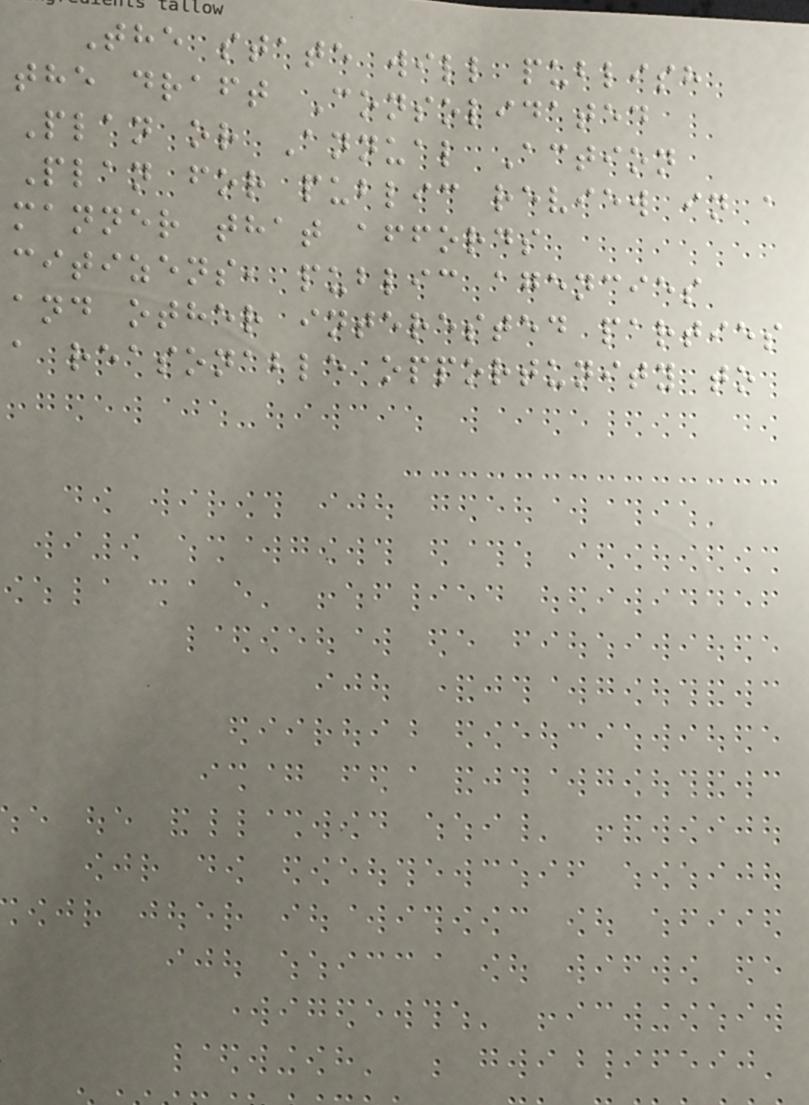The state will publish
the draft Consolidated
Plan or Annual Action
Plan for public review in a
manner that affords
citizens, public agencies
and other interested parties
a reasonable opportunity to
